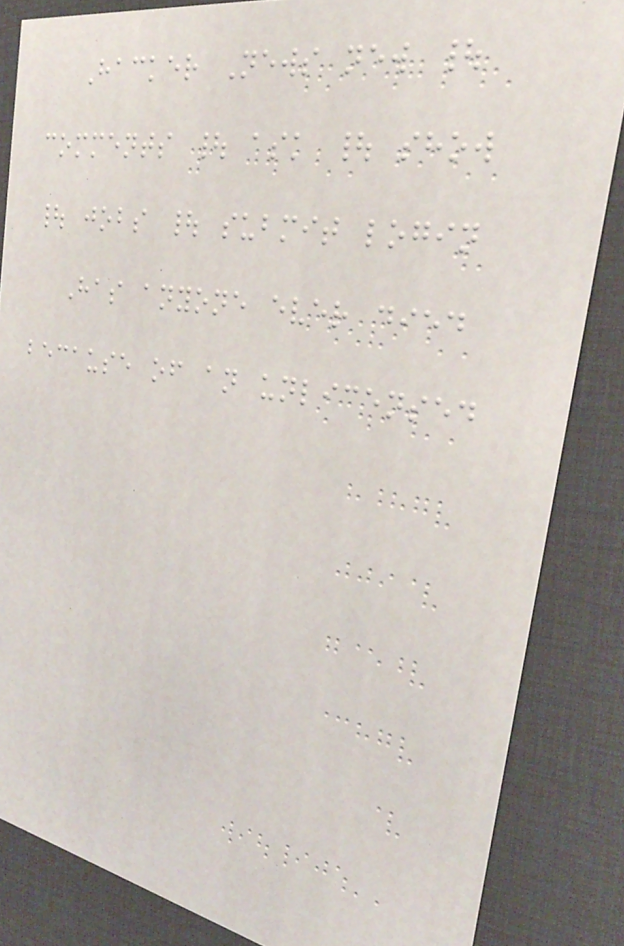Hacker News new |
comments | ask | show
| jobs | submit login
Has anyone ever died
because of an unlicensed
